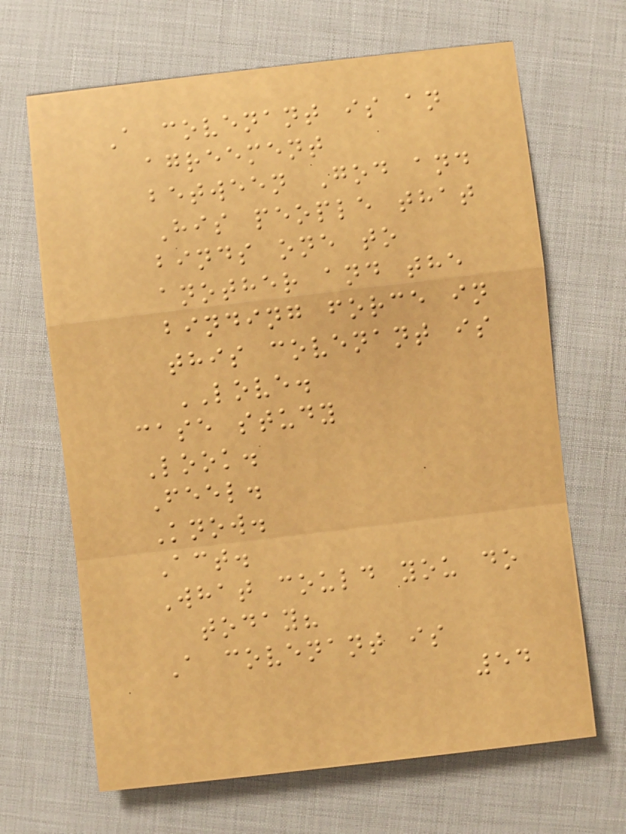A covenant is an
agreement
between God and
His people that
binds one to
another and the
binding force in
this covenant is
LOVE.
case study
Look.
Feel.
Know.
Act.
What could you do
today?
A covenant is
54
